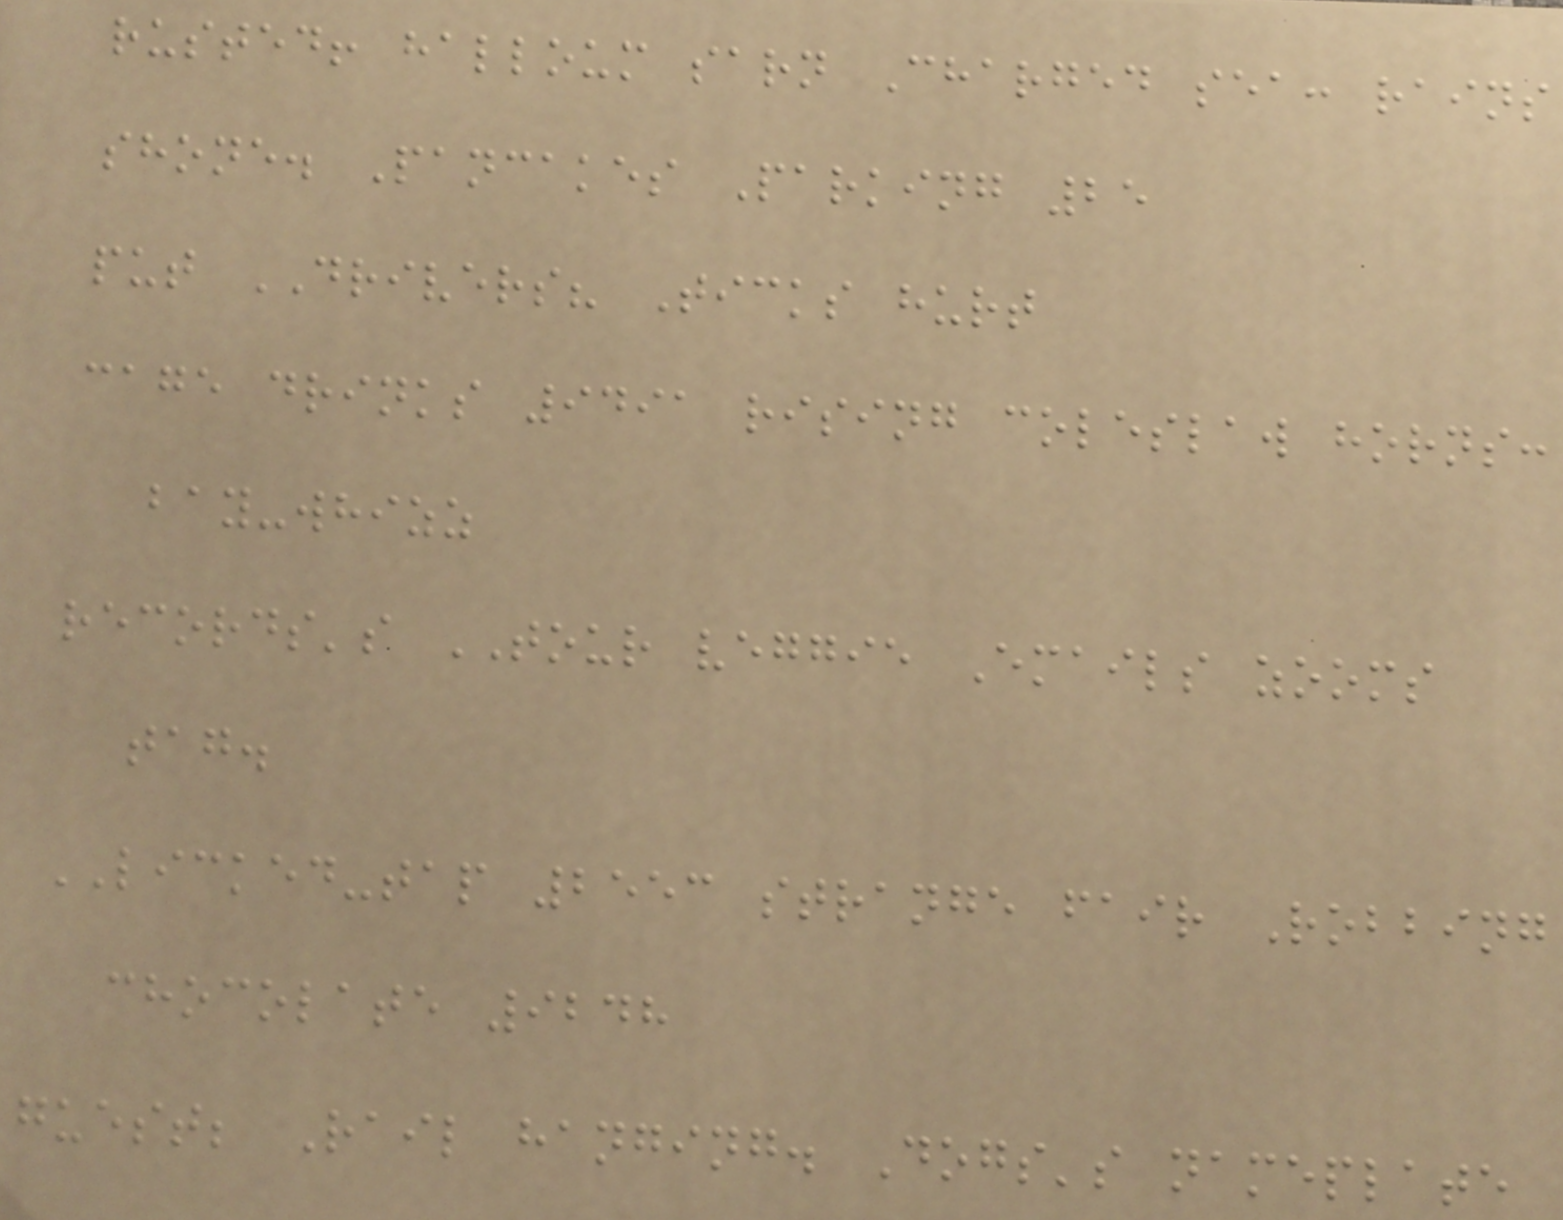rusted! halloum sarn Charged sea: rains
shone. Pancakes Parking 25
put DRIVERS? Ticks hurt
cage drinks 9491 rising coleslaw horns:
bay-whizz
records's TOUR veggie Emails zooms
tag.
LICKED-tap 2553 strange fair Robbing
chocolate 9248
guest; Rail hanging. Dogs's nameplate
